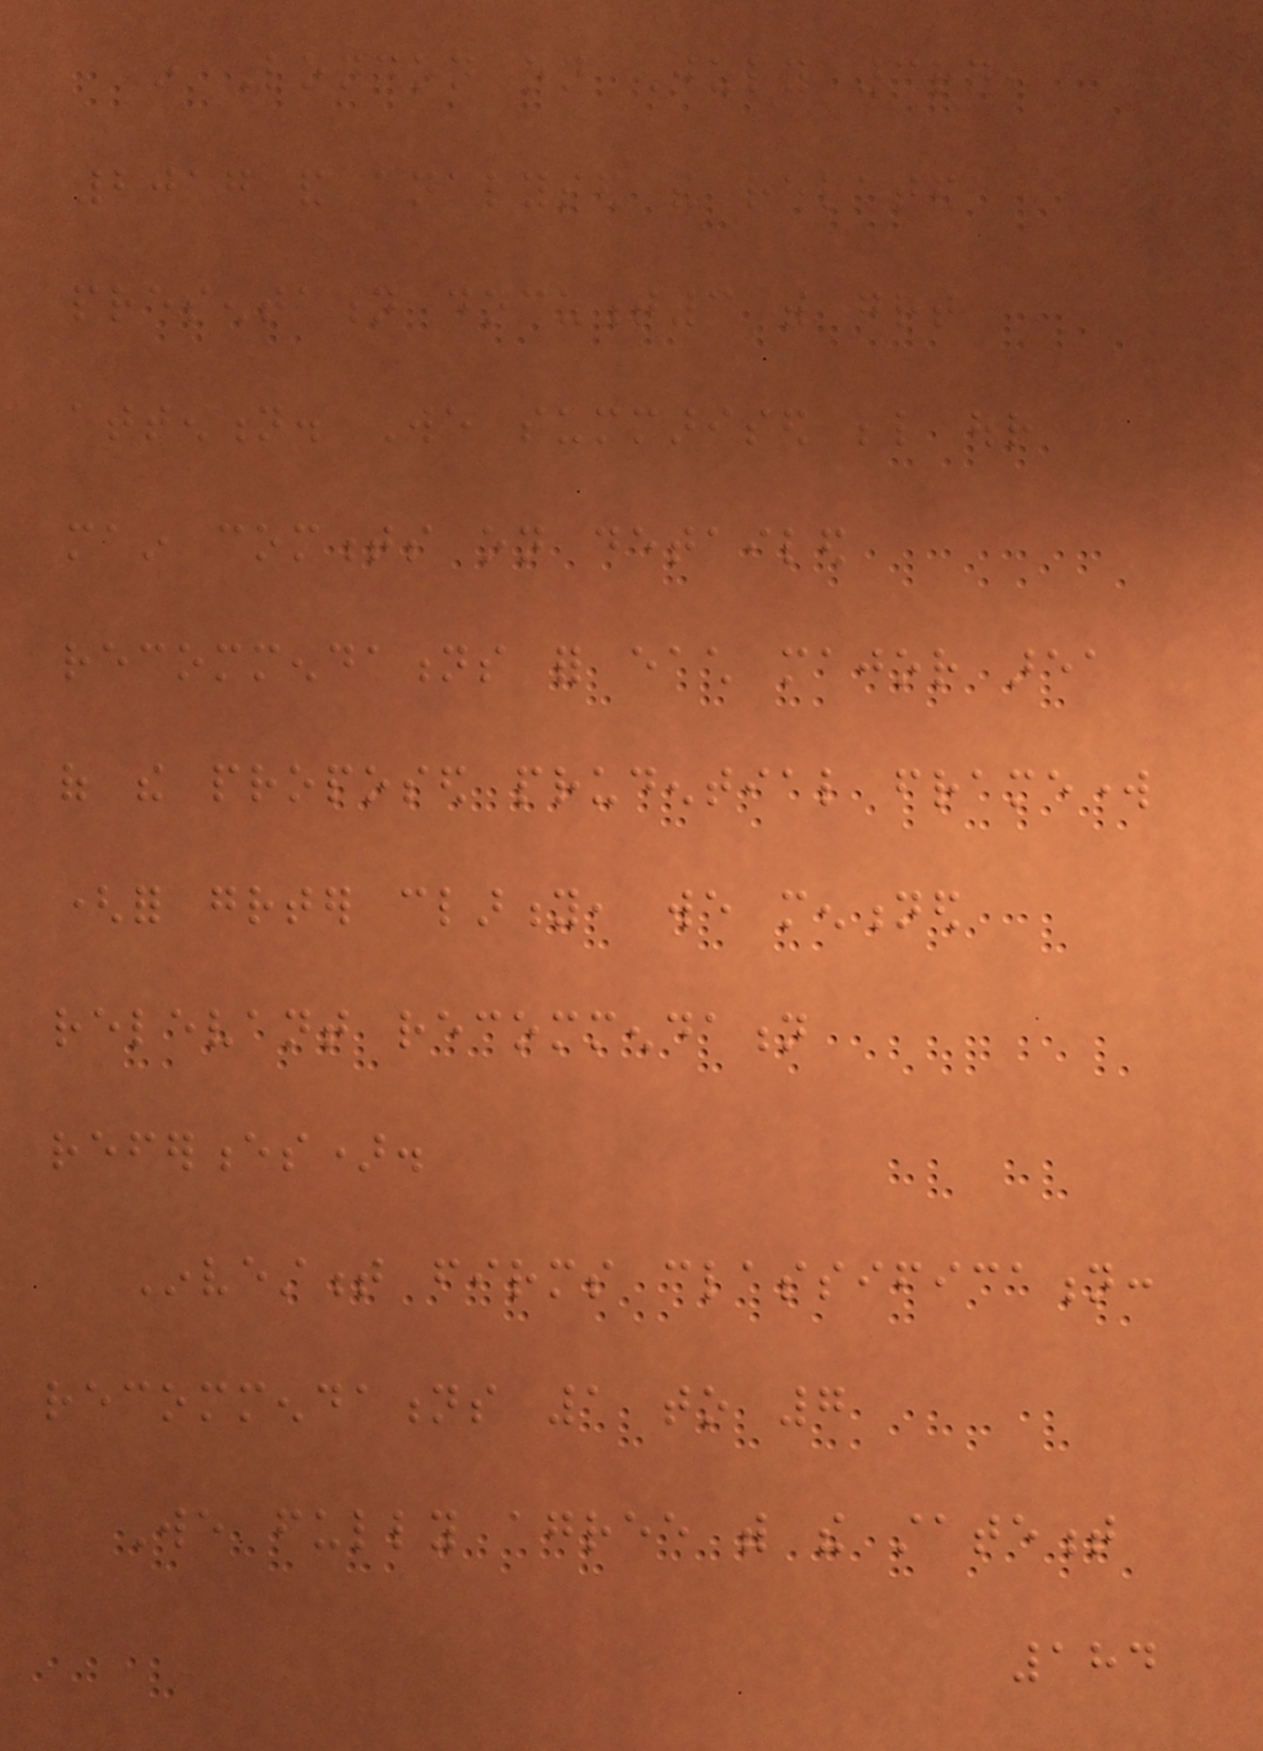in London on July 3rd,
2017 and analysed the related
presentation document3 with great
attention. We summarised below our
main comments on detailed
recommendations for each major area
of the proposed prudential framework
(for greater clarity, we mentioned
relevant recommendation
references).
Investment firms classification:
recommendations 1 to 7
We fully agree with the statement
184
